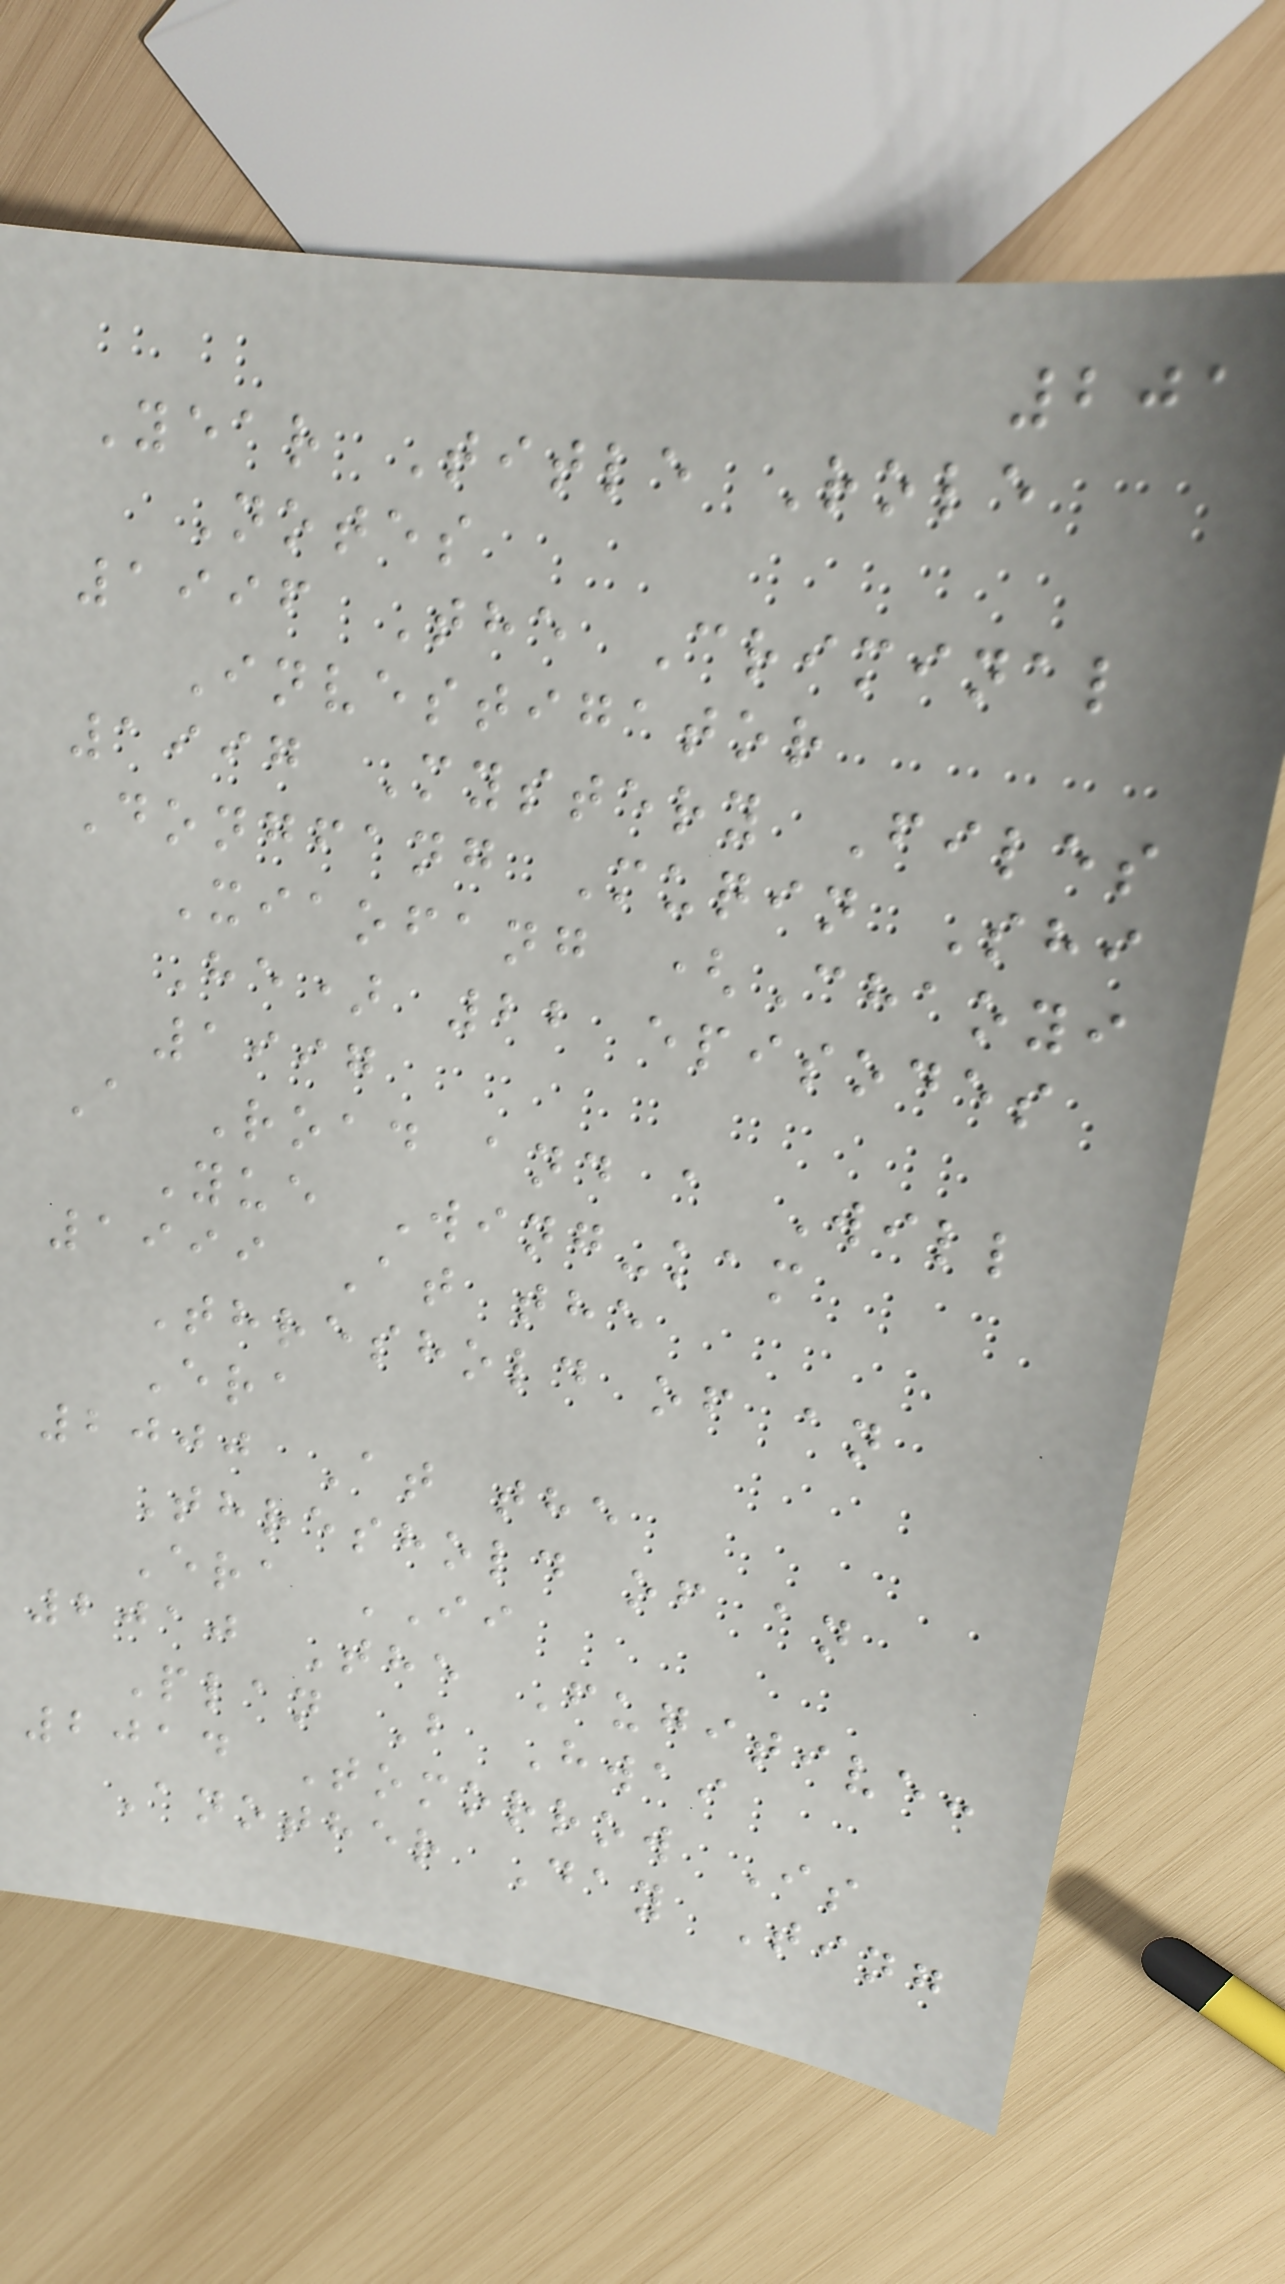201
Year Title Role
Notes
1996 The Criminal
Investigator
1997 Mystery Files
Dongfang Muqin Shi
Xiaofang (Chaoyi
He) 22 episodes
1997
A Road and a Will
Yue Wing-kam
1999 At the
Threshold of an
Era
2000 At the
Threshold of an
Era II
2010 The Fugitive:
Plan B Hwai
2014 Tomorrow Is
Another Day Ting
